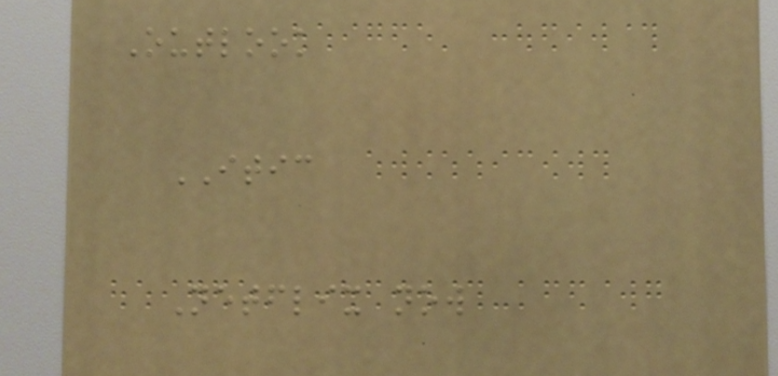Outlook
ITIC
Netflix now
